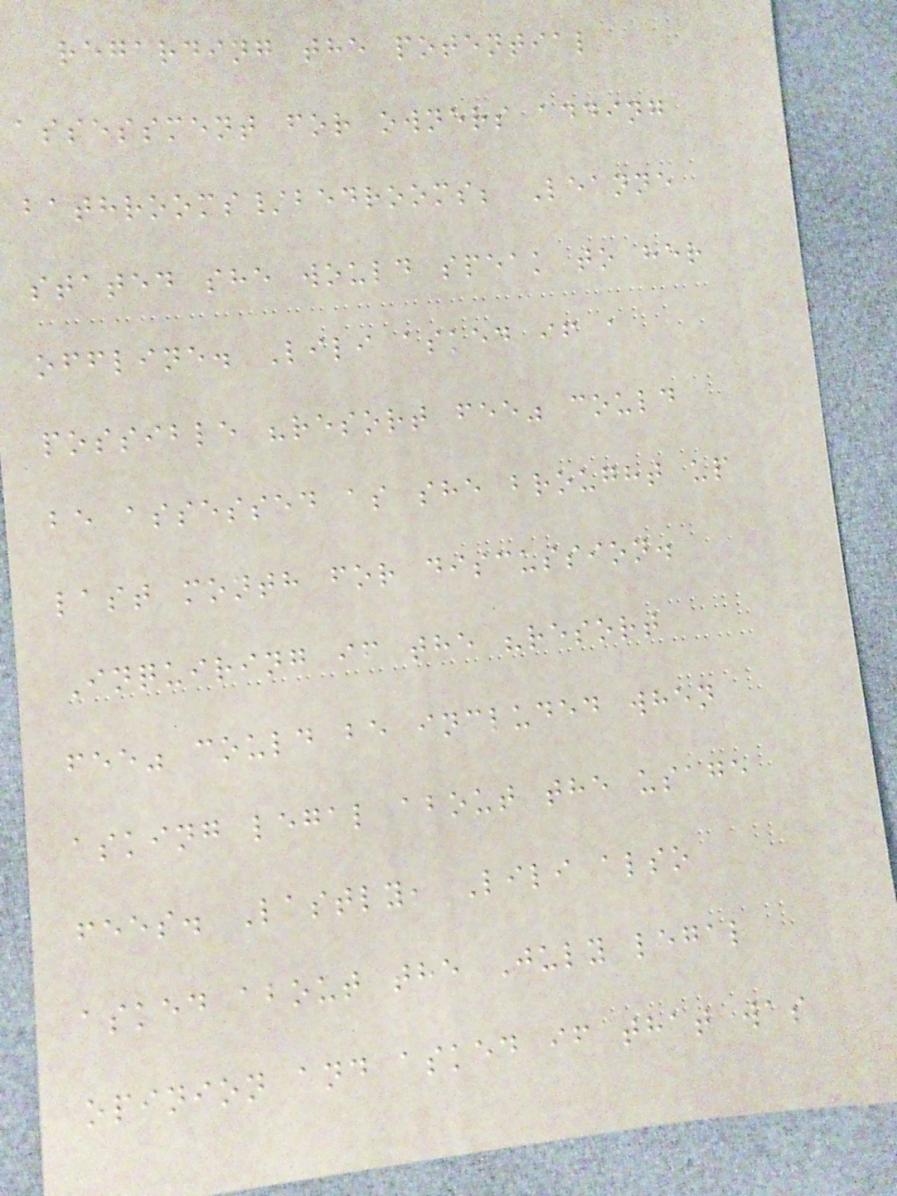regarding the potential
assessment for owners adding
bathrooms/bedrooms; Leanne
stated she would speak to her
offline. Lili asked if a
possible "resort fee" could
be assessed as she brought up
last month for discussion.
Inquiring if the "resort
fee" could be included when
asking legal about the usage
fees. Lastly, Lili also
asked about the July legal
opinion and asked if that was
